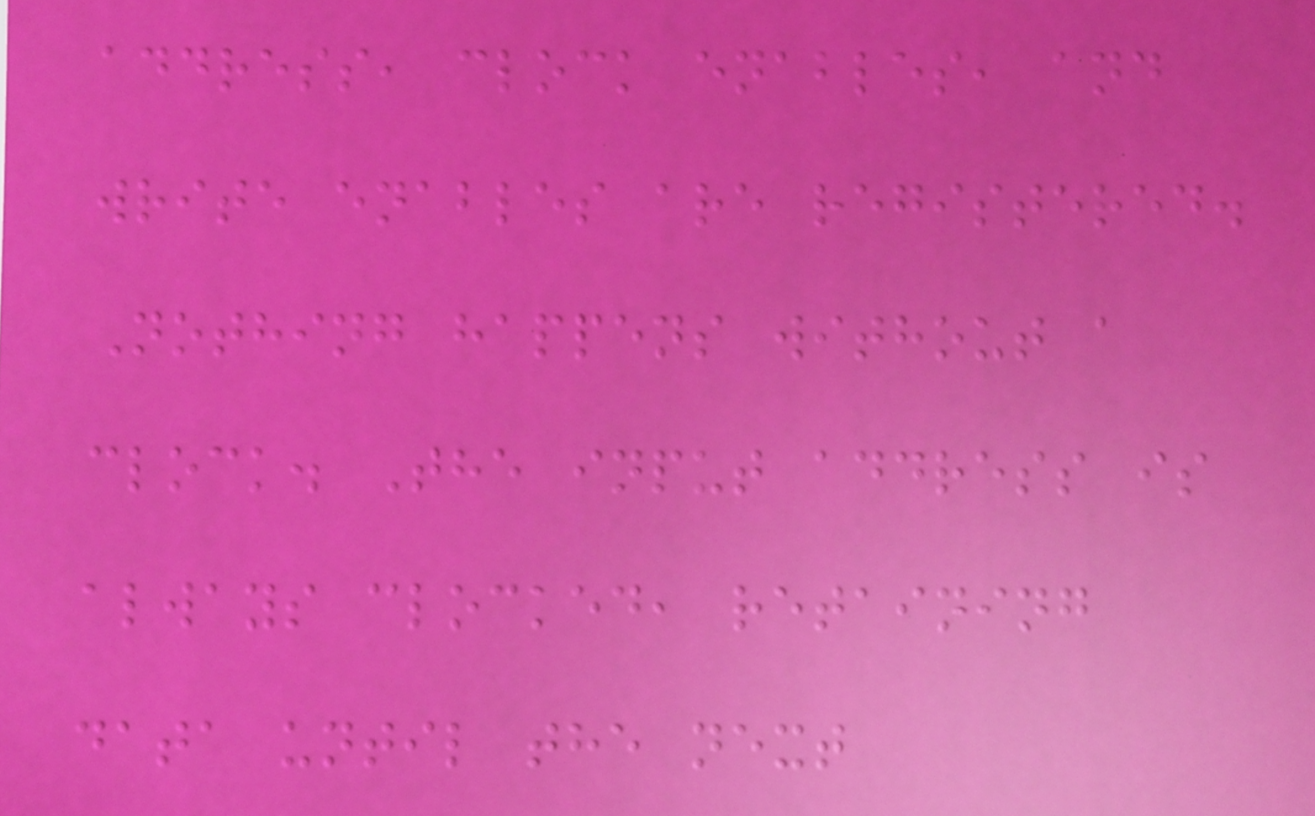address, clock enables, and
write enables are registered.
Nothing happens without a
clock. The input address is
always clocked, retaining
data until the next
